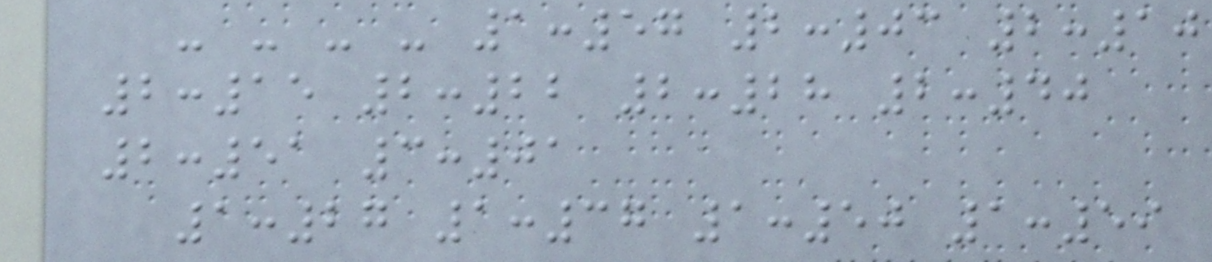- - - - 1:57 2:03 2:10
2:15 2:22 2:28 2:40
2:51 3:01
1:27 1:37 1:50 1:59
